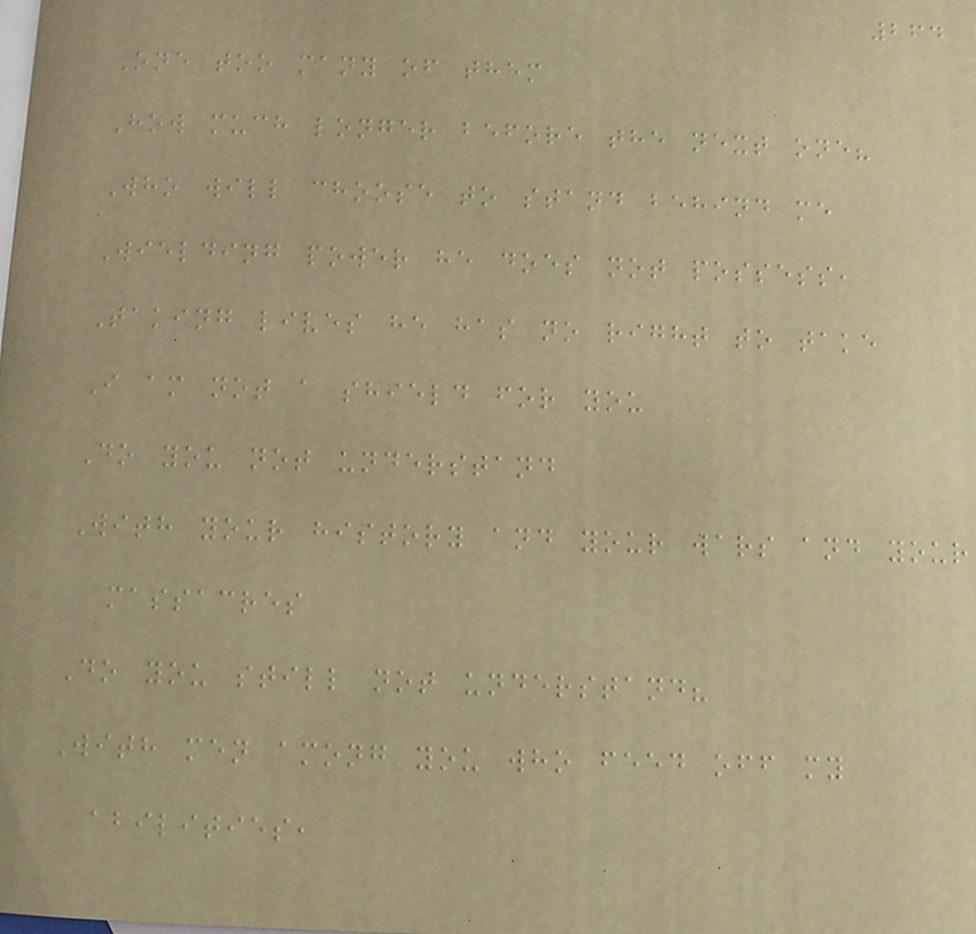264
One too many of them
How much longer before the next one?
Who will choose to stand behind me
Wielding power he does not possess,
Taking lives he has no right to take
I am not a shield for you
Do you not understand
With your history and your wars and your
massacres
Do you still not understand?
With men among you who feed off my
abilities,
